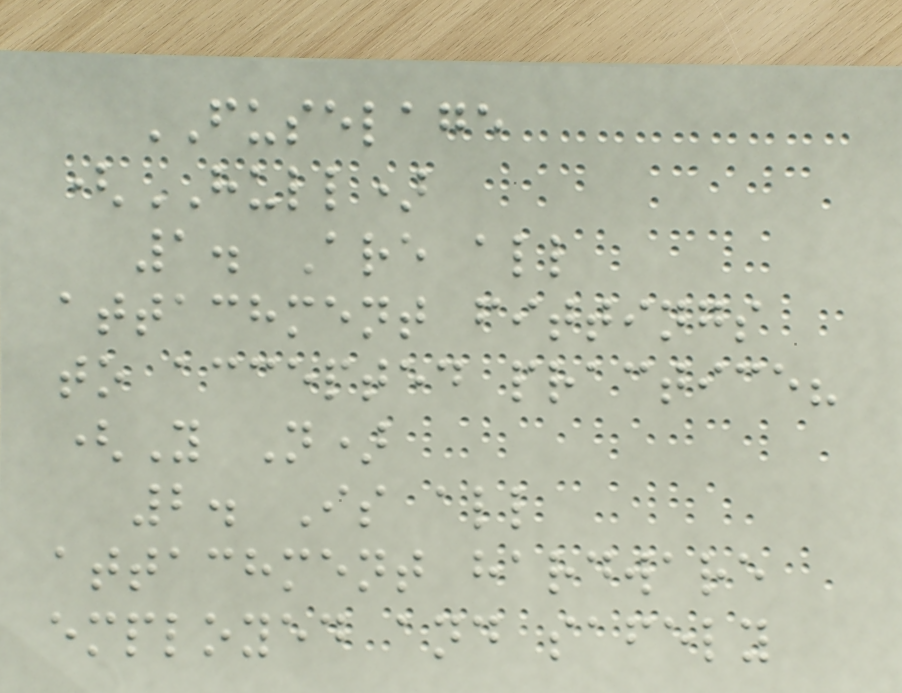FUSELAGE
(HULL)
1. Are all
attachment fittings
to accepted practice?
(Y N)
2. Is all
attachment hardware
employed and safely
